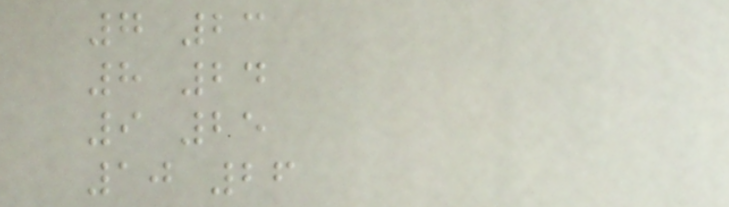7 23
8 24
9 25
10 26
